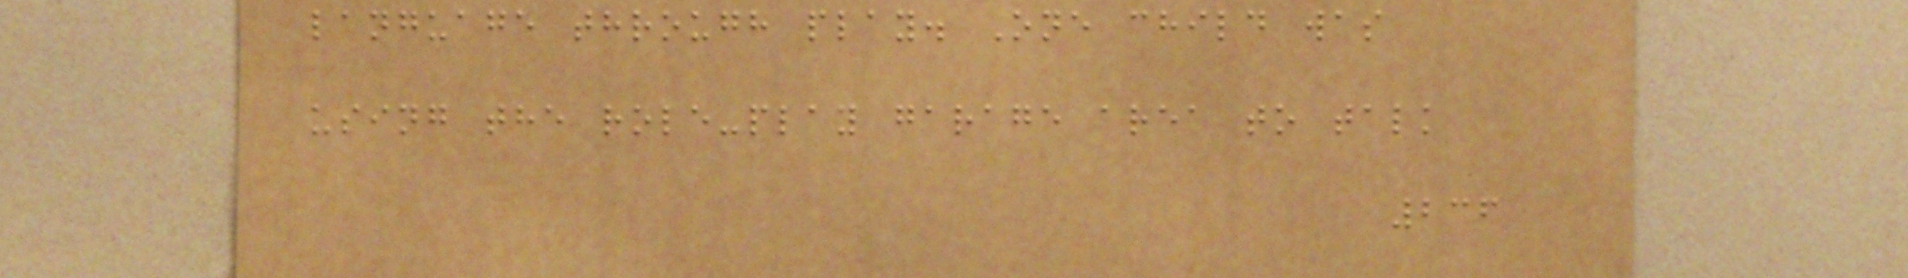language through play. One child was
using the role-play garage area to talk
236
